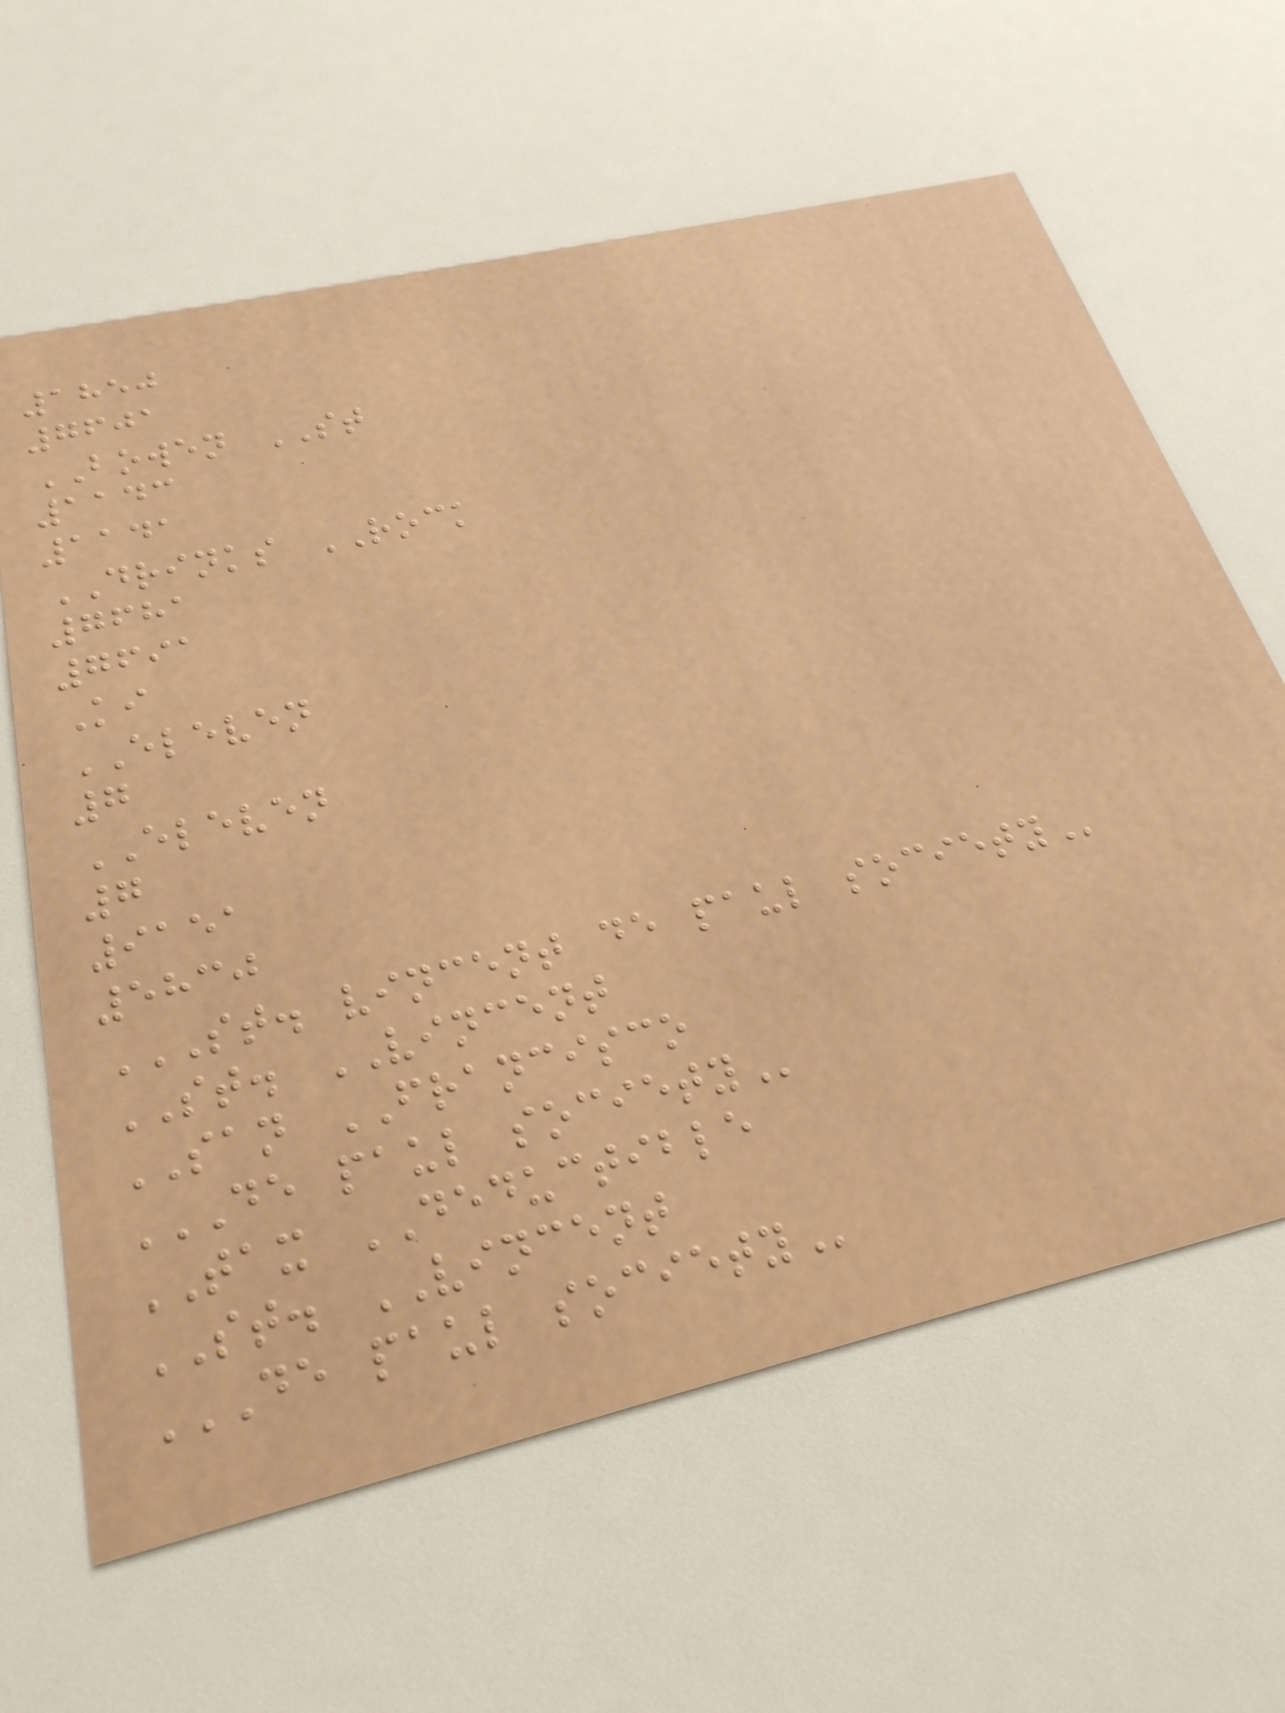1850
7601
BOWEN ST
1143
1141
DRINKS ROCK
7681
7691
Ki
ELEVEN
7
ELEVEN
7
9151
5830
ST. VINCENT DE PAUL SOCIETY
ST. VINCENT
SAN FRANCISCO
DE PAUL SOCIETY
TAX DEDUCTIBLE
ST. VINCENT
DE PAUL SOCIETY
